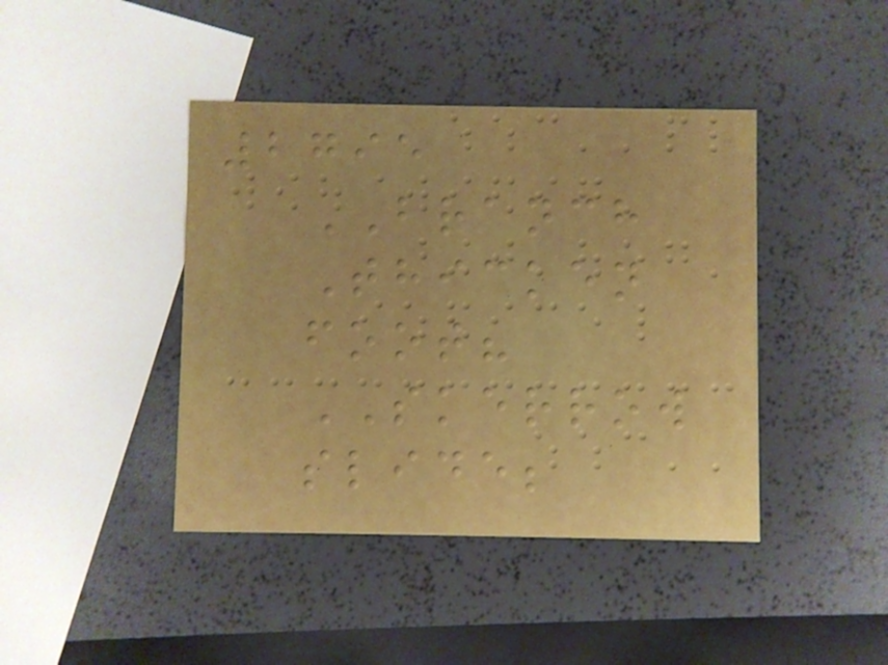2795
BRANCH
Thicken
foot?
SKERROW
slide;
